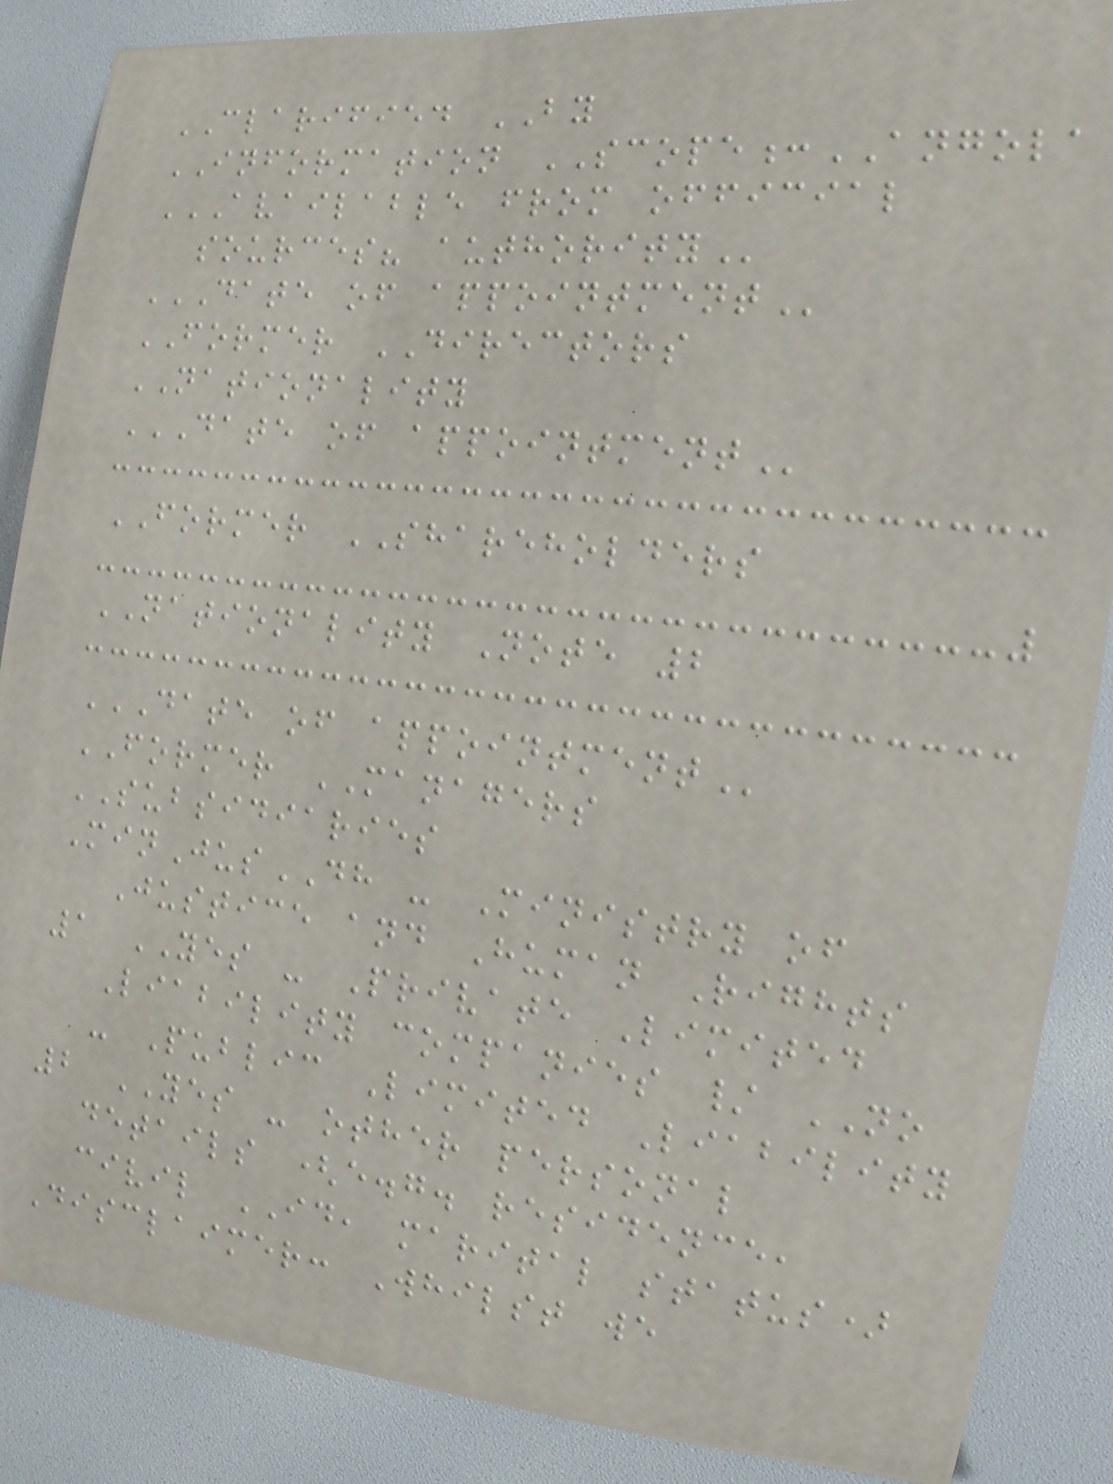CLARIFIED BY
INFORMATION SCOPE:ANGOLA
AVAILABLE FROM OFFICIAL
SOURCES? AUTHORITY
DATE OF APPOINTMENT
FORMER DIRECTORS
NATIONALITY
DATE OF APPOINTMENT
FORMER SHAREHOLDERS
NATIONALITY Note 2
DATE OF APPOINTMENT
FORMER MANAGERS
SUBSIDIARIES
MinJusDH - Ministry of
Justice and Human Rights
1 YES - Private Limited
Liability companies / NO
- Public Limited Liability
2 YES - other personal
details (e.g. residence,
civil ID, marital status)
Disclaimer: Whilst we
